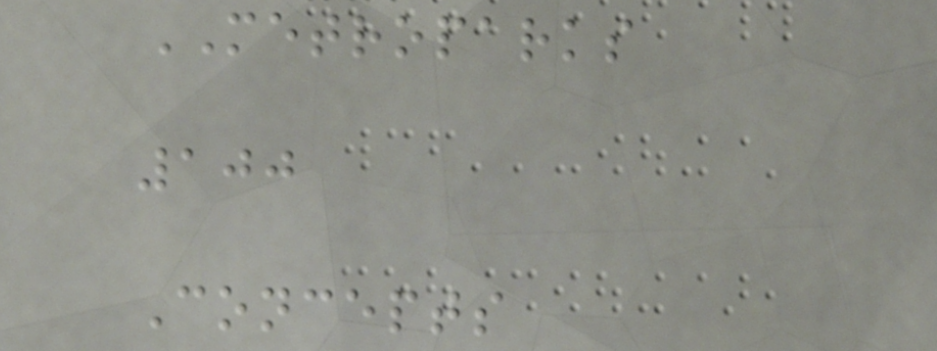METROPARKS
100
Concepts
